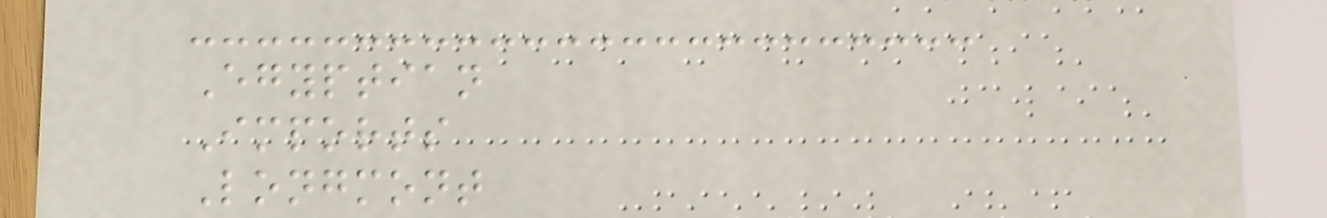Egyptian
Imports
Longmont
